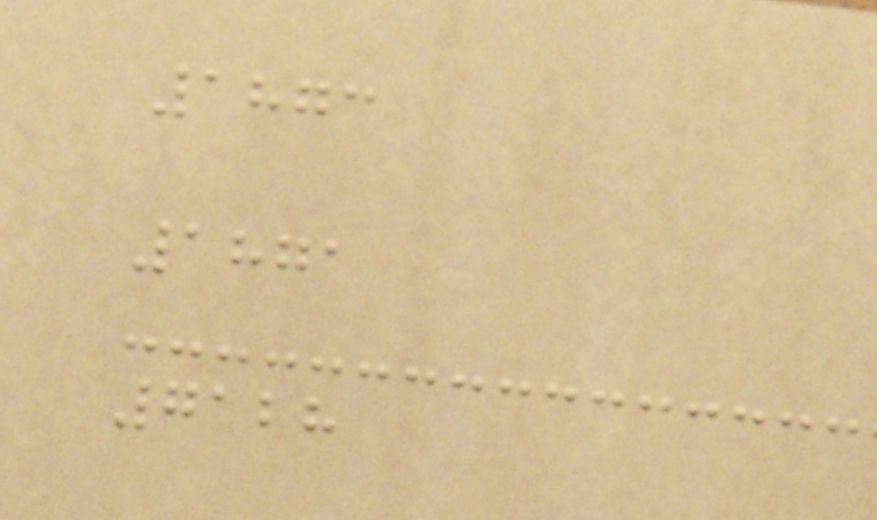1873
1871
7128
